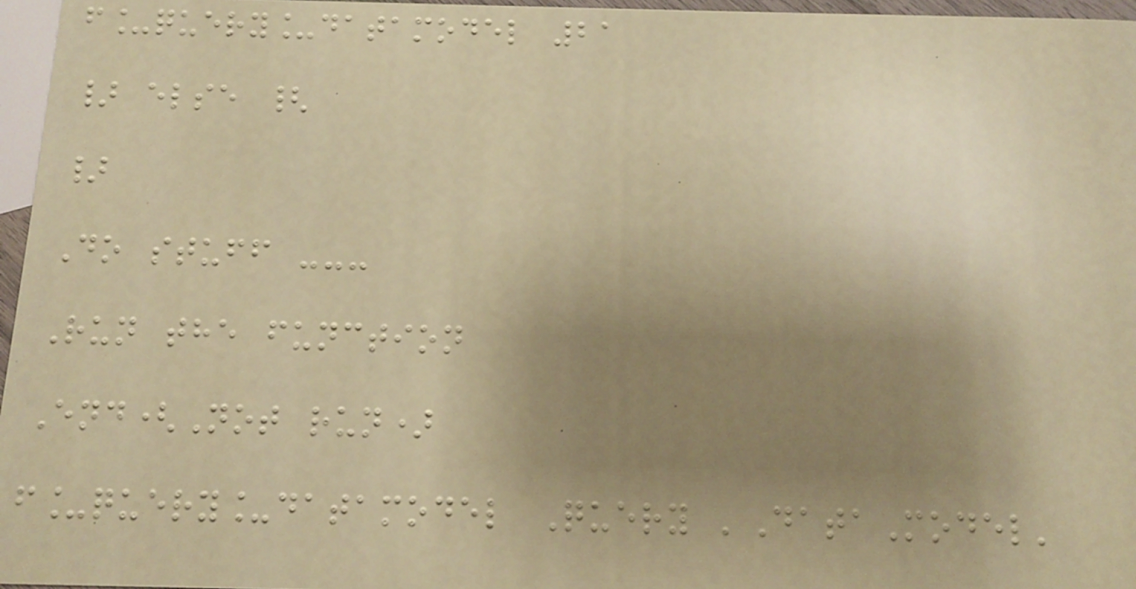f_query_datamodel 21
} else {
}
Do stuff ---
Run the function
End(Not run)
f_query_datamodel Query 'DataModel'
